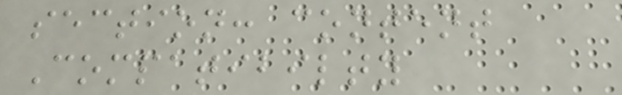section: content
Compatibilty
